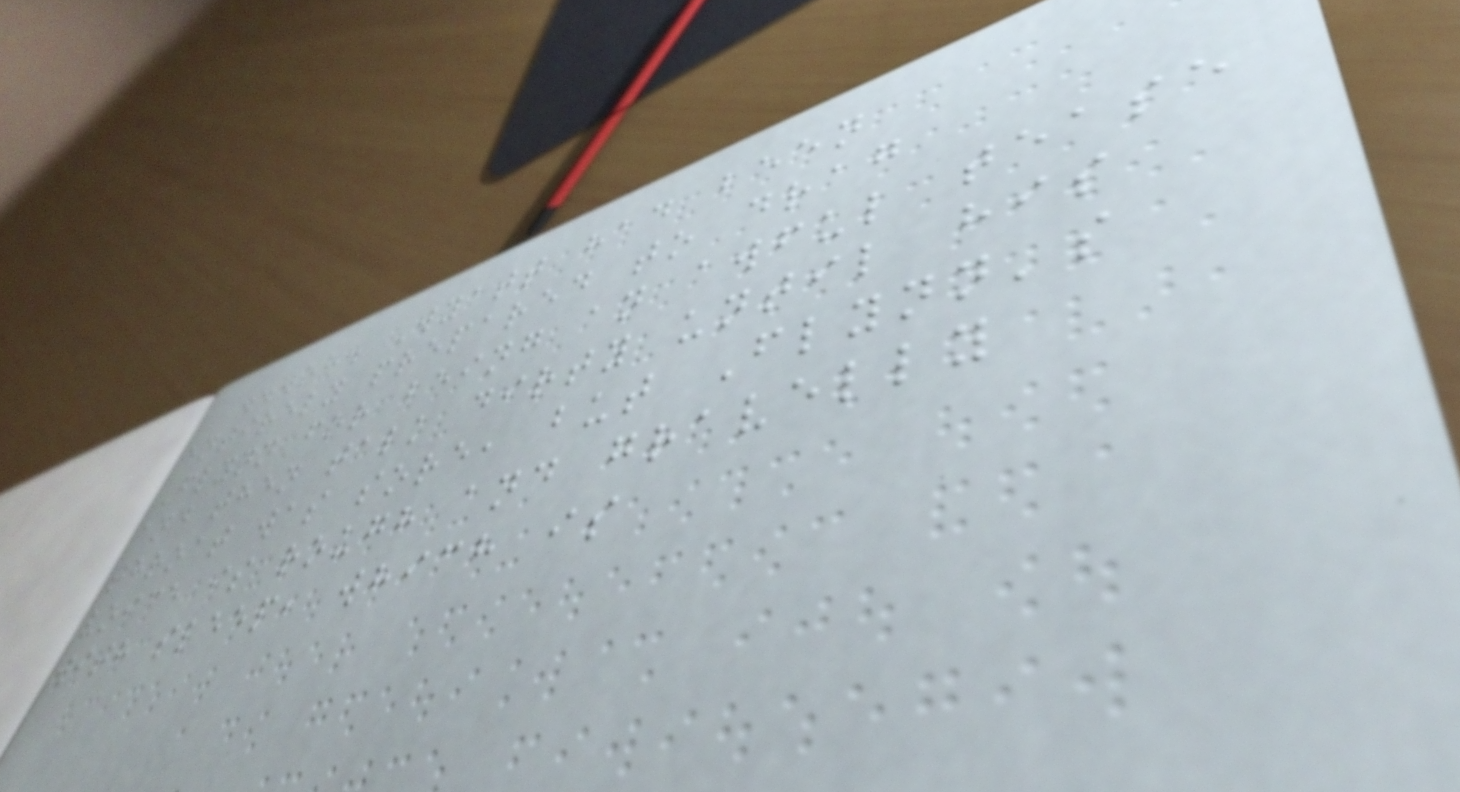...oh. Wyatt had been
entirely prepared to drag
Flynn for being an awful tease
and then talk dirty until his
throat was sore, but Flynn's
voice is rough and gravelly
with sleep, which is
